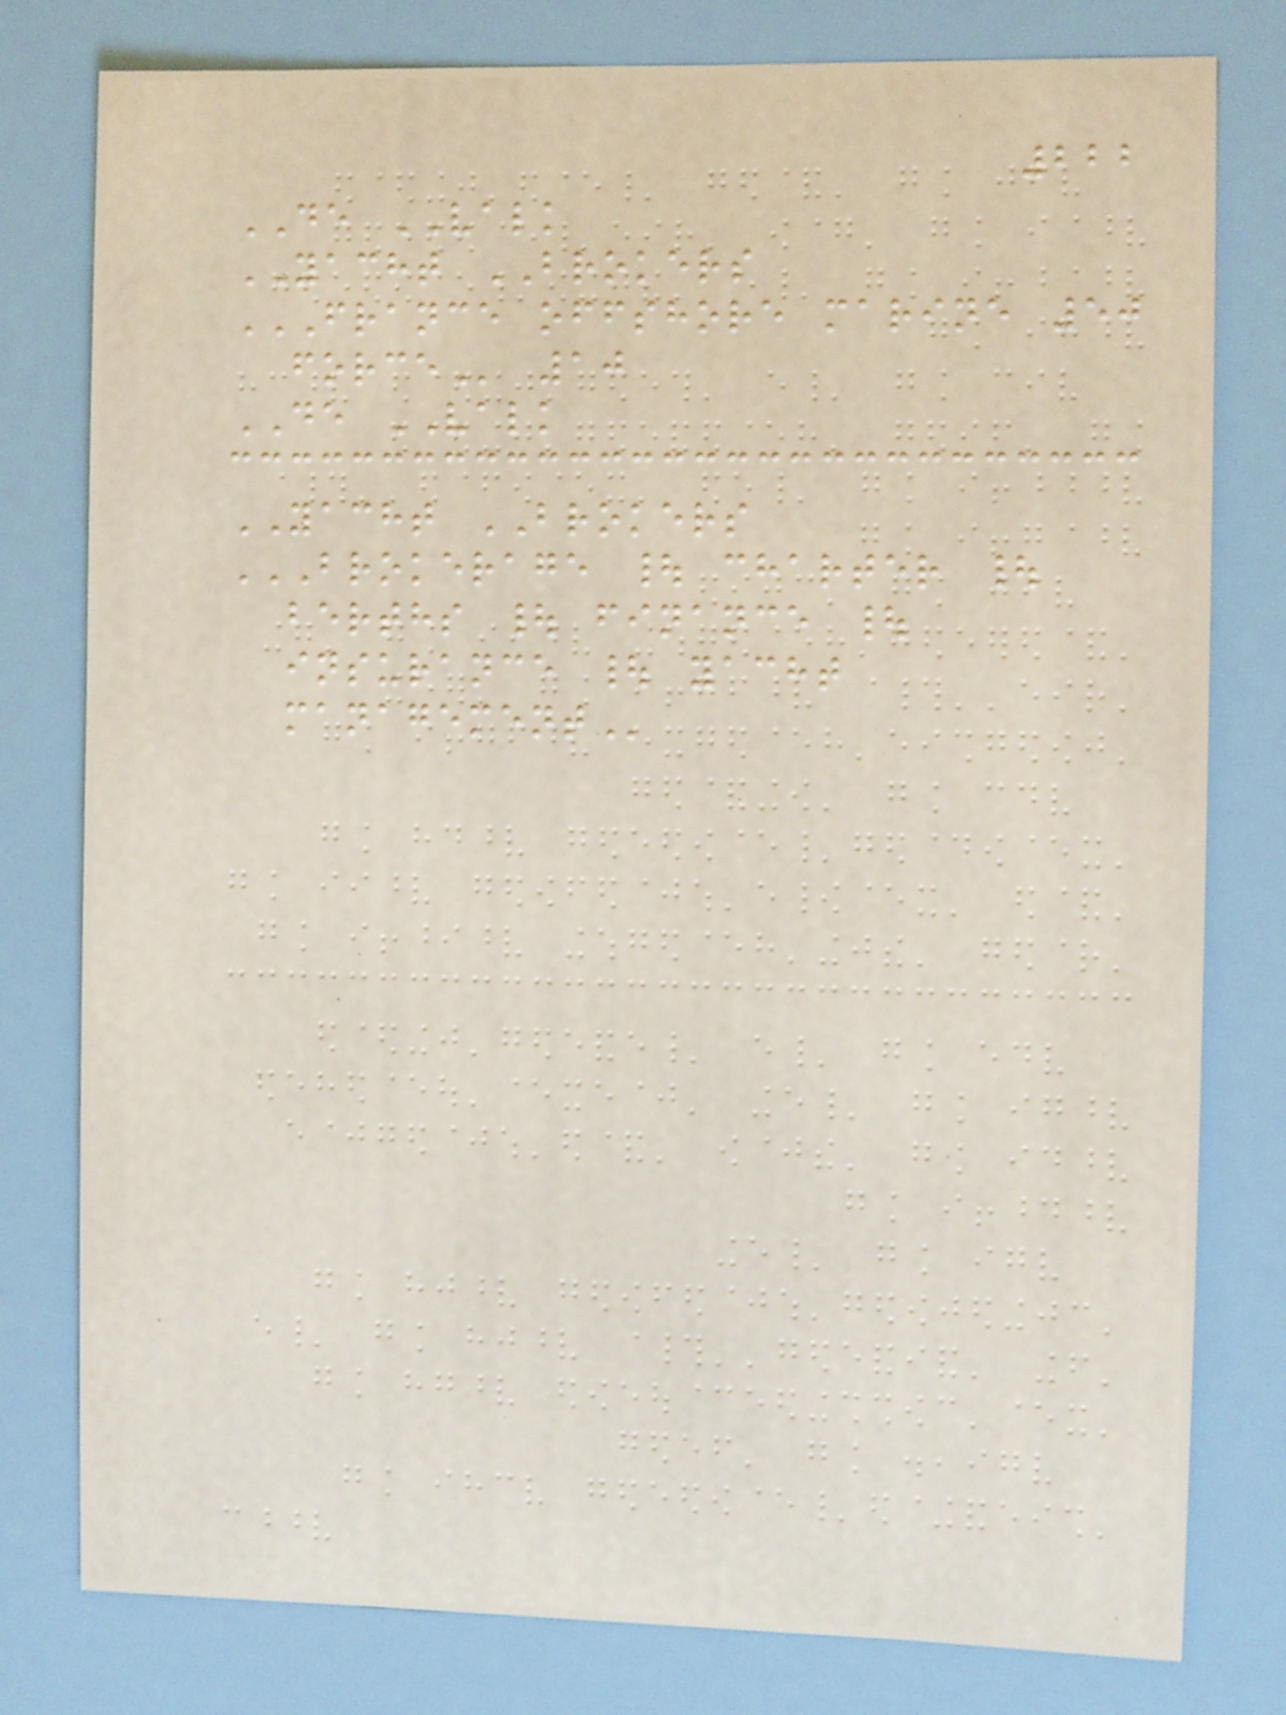222
DE VALK
YACHT BROKERS
FRANCE OFFSHORE MARINE 50
FORCE 10
DE VALK
YACHT BROKERS
BROKERAGE | CHARTER |
BERTHS | FINANCE |
INSURANCE | YACHT
MANAGEMENT
